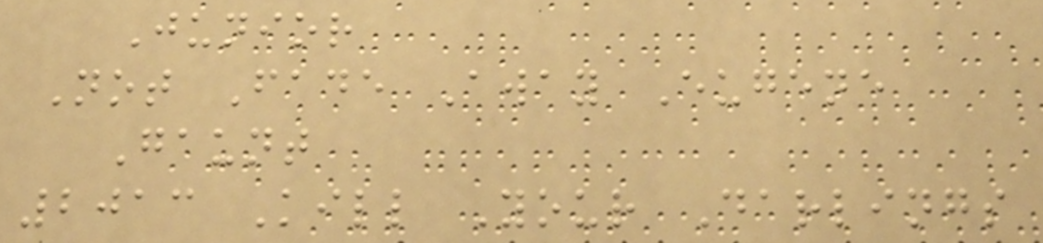Junior
Not Fade Away Eugene
Gaunt
2013 Kill Your Darlings
